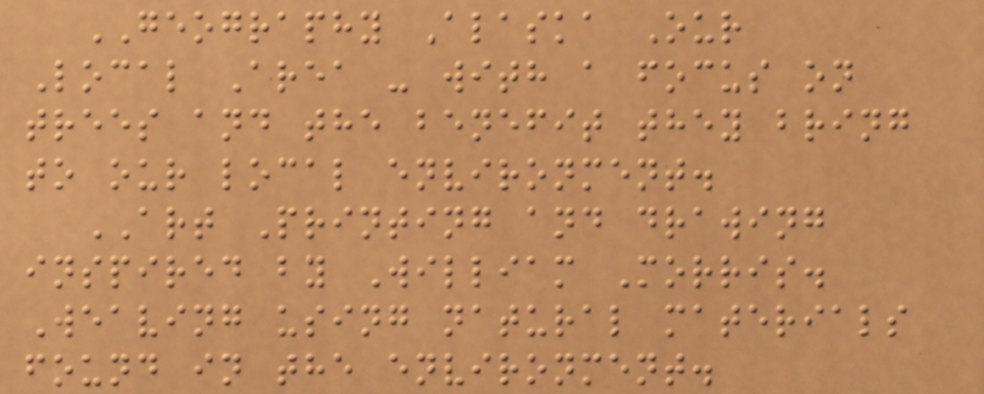GEOGRAPHY Alaska Our
Local Area - with a focus on
trees and the benefit they bring
to our local environment.
ART Printing and drawing
inspired by William Morris.
Weaving using natural materials
found in the environment.
